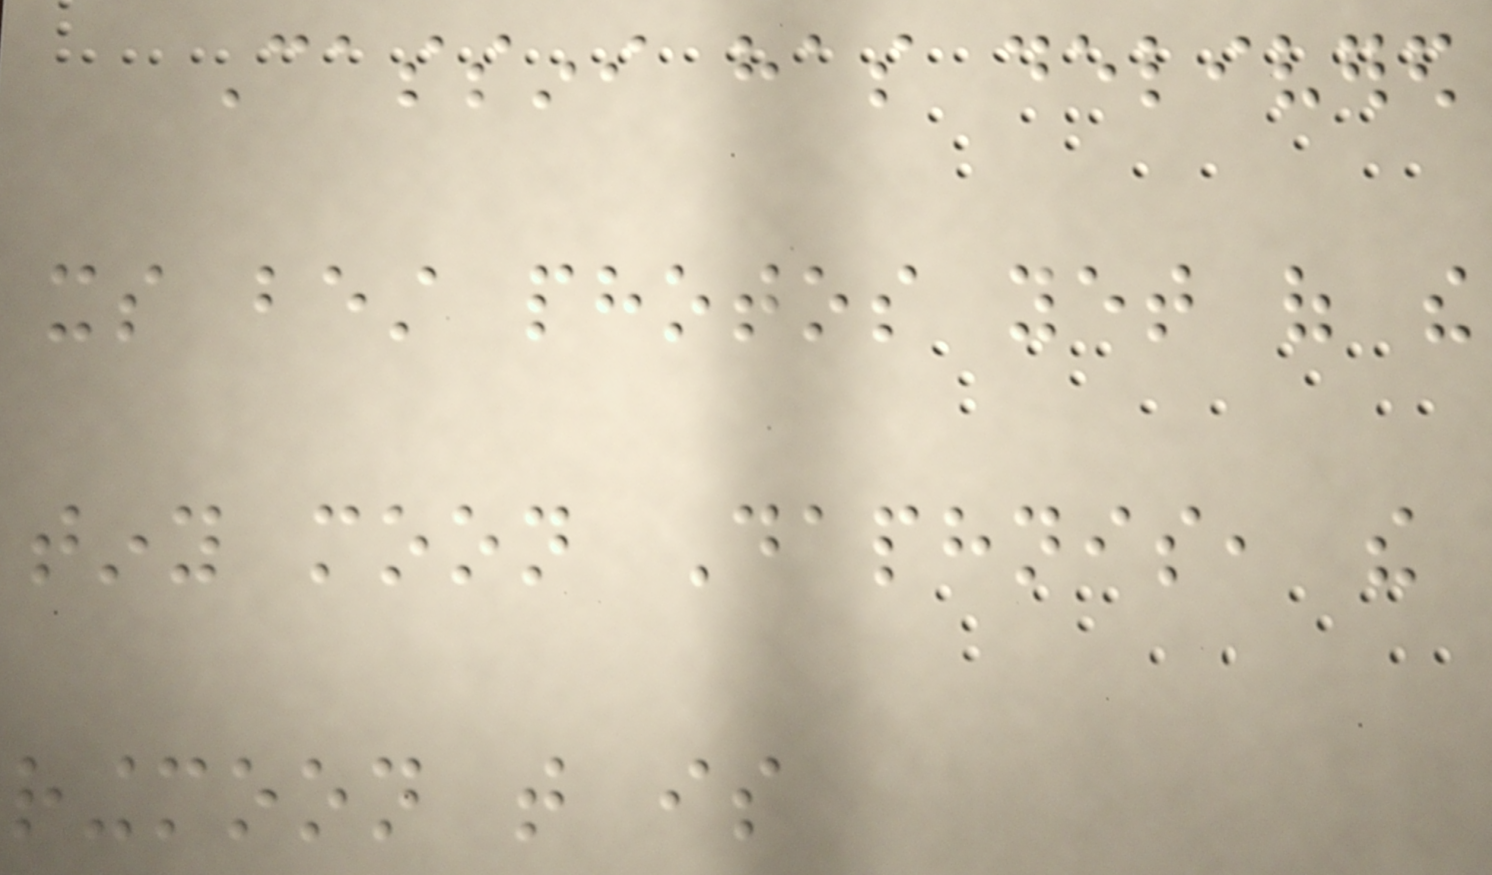Cassini has delivered
its best photos yet of the
tiny moon Daphnis, the
ringmoon that is
